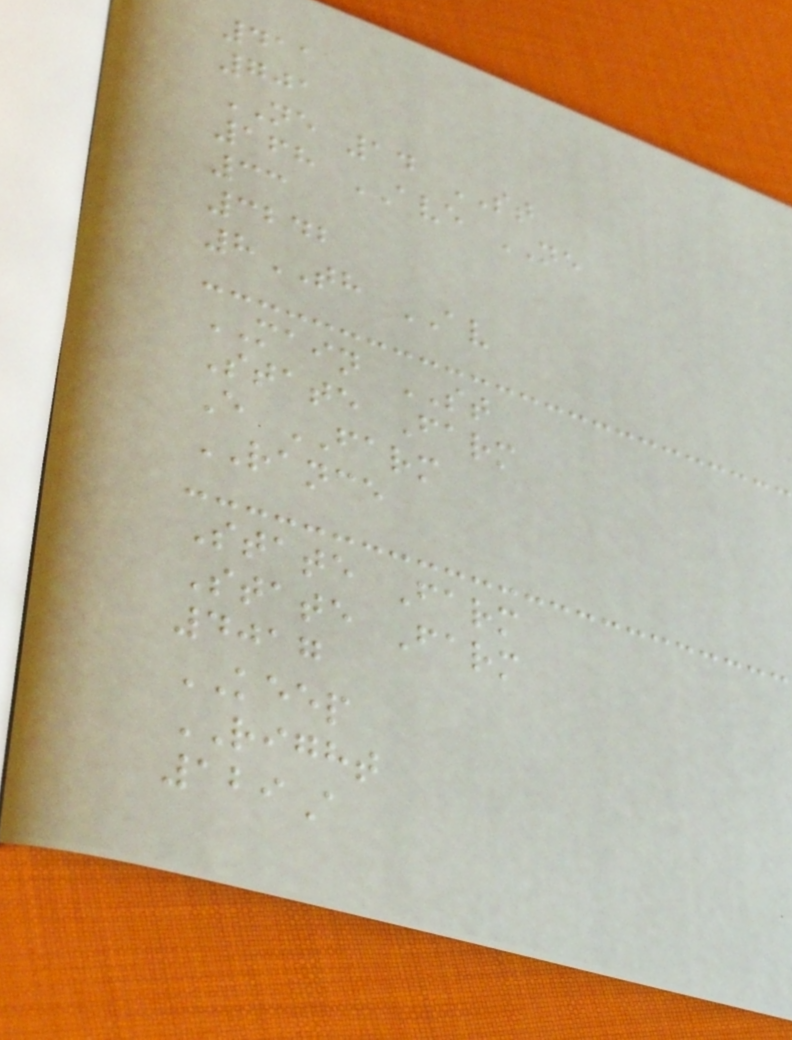411
701
NE 14 ST
168 AVE NE
33
3242
8TH AV
MAIN ST
State Farm
E FARM
RANCE
State Farm
State Farm
4017
KEEP
RIGHT
129A
